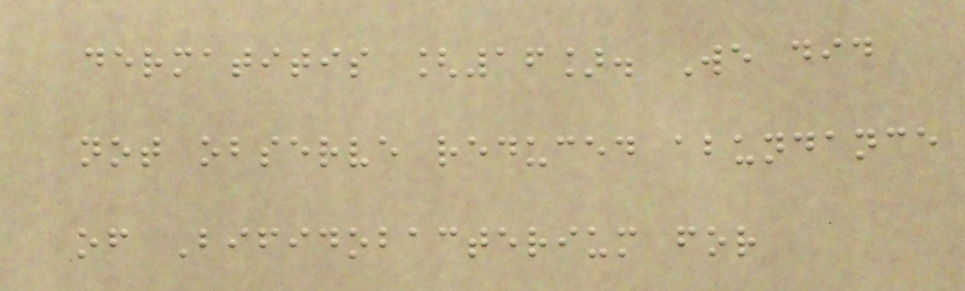dermatitis [16]. We did
not observe reduced abundance
of Bifidobacterium for
